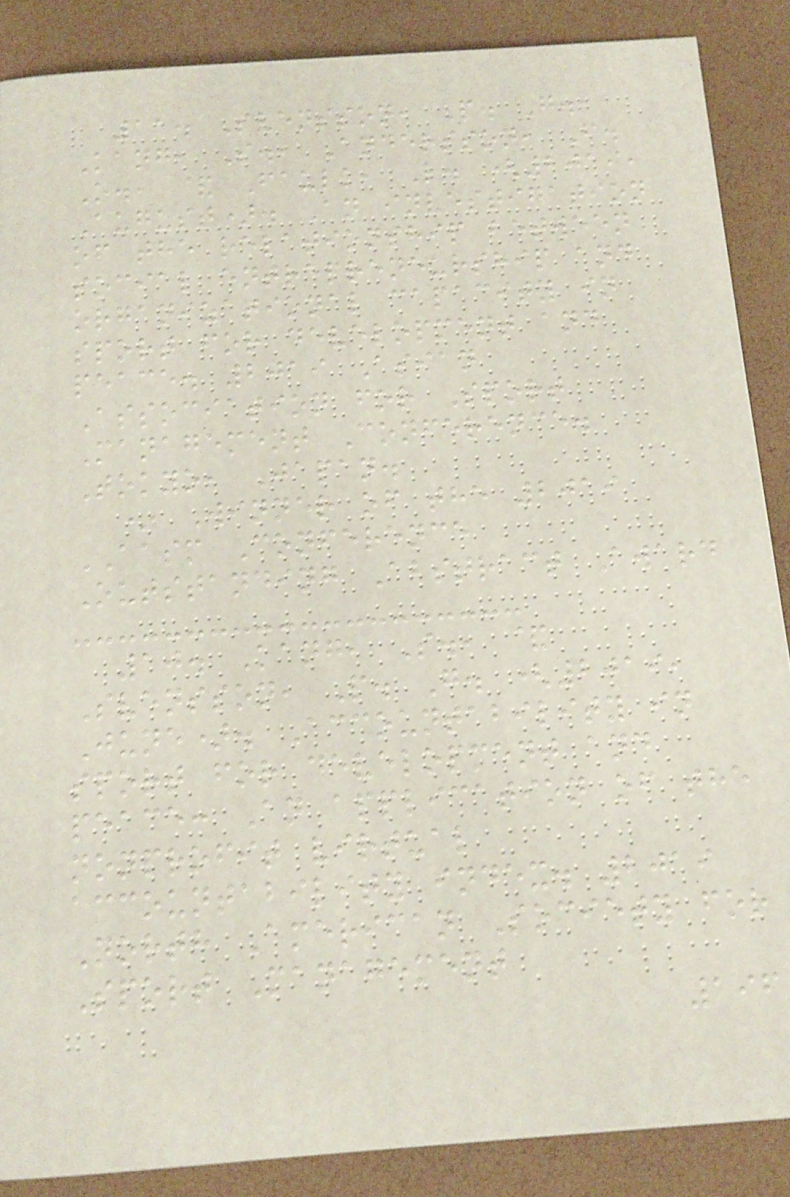11. Svensson, P. G.,
Kang, S., Andersson, F.
O., & Faulk, L. (2019,
August). An investigation
of the relationship between
social entrepreneurship and
organizational capacity in
sport for development and
peace. 2019 Asian
Association for Sport
Management Conference.
Tokyo, Japan.
* Winner of the 2019
AASM Conference
Outstanding Abstract Award
10. Kang, S., &
Svensson, P. G. (2019,
June). Accountability in
sport for development and
peace: An application of the
nonprofit virtual
accountability index. 2019
North American Society for
Sport Management
196
